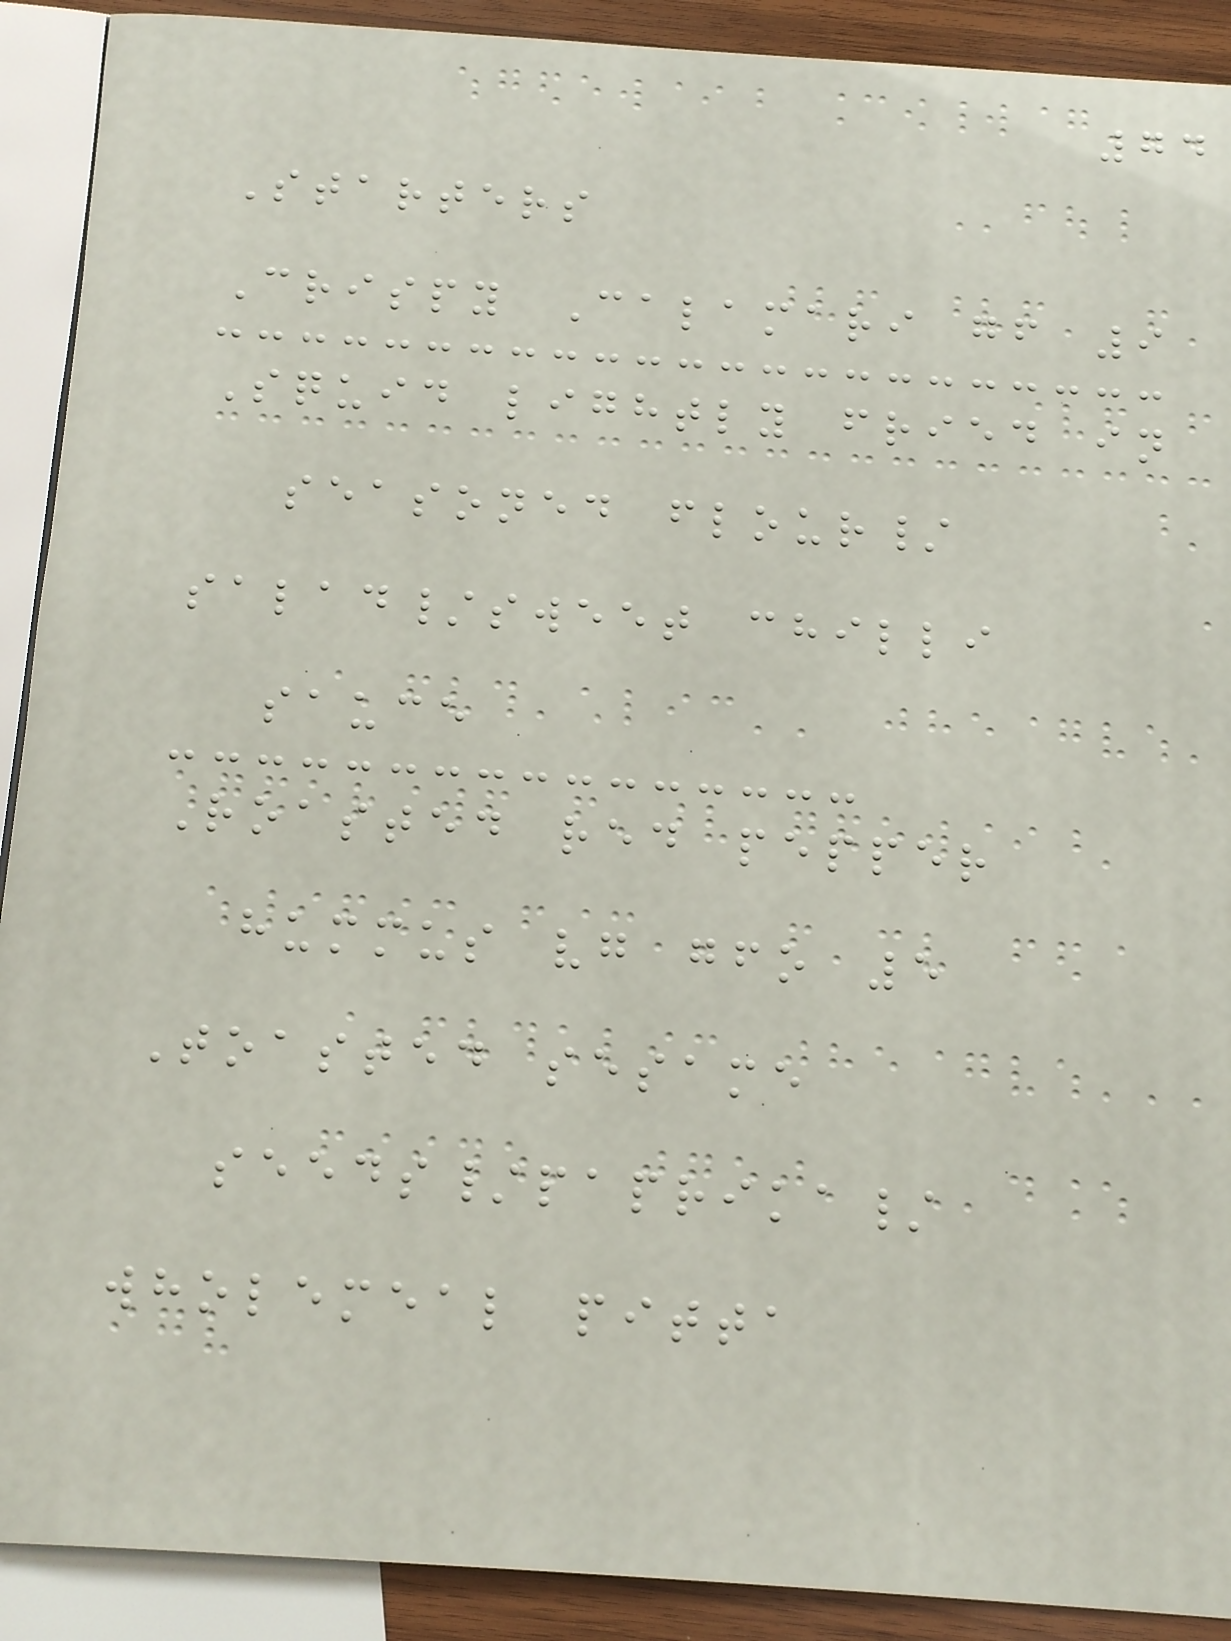74
Starters
Crispy Calamari gf 9
Squid lightly fried in
seasoned flour/
salad/sweet chilli
sauce
Roasted red pepper
hummus vg gfo 5
Toasted sesame
seeds/paprika/
wholemeal pitta
